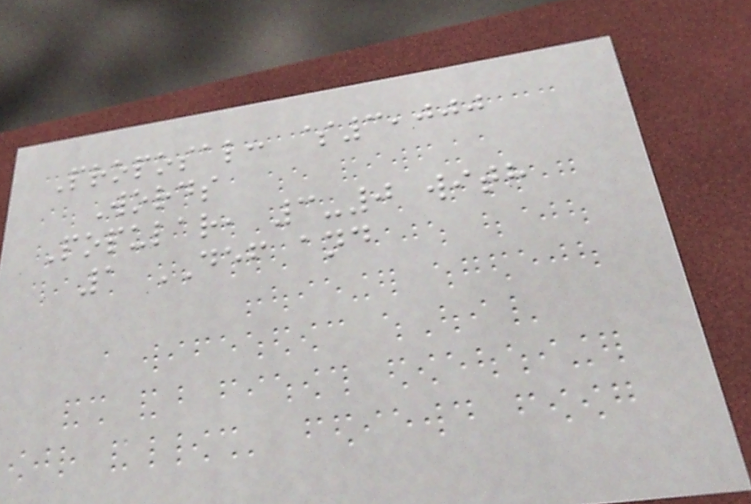Proposal: $3,000
Words
Popular, 3-0 with
1 DEF and
